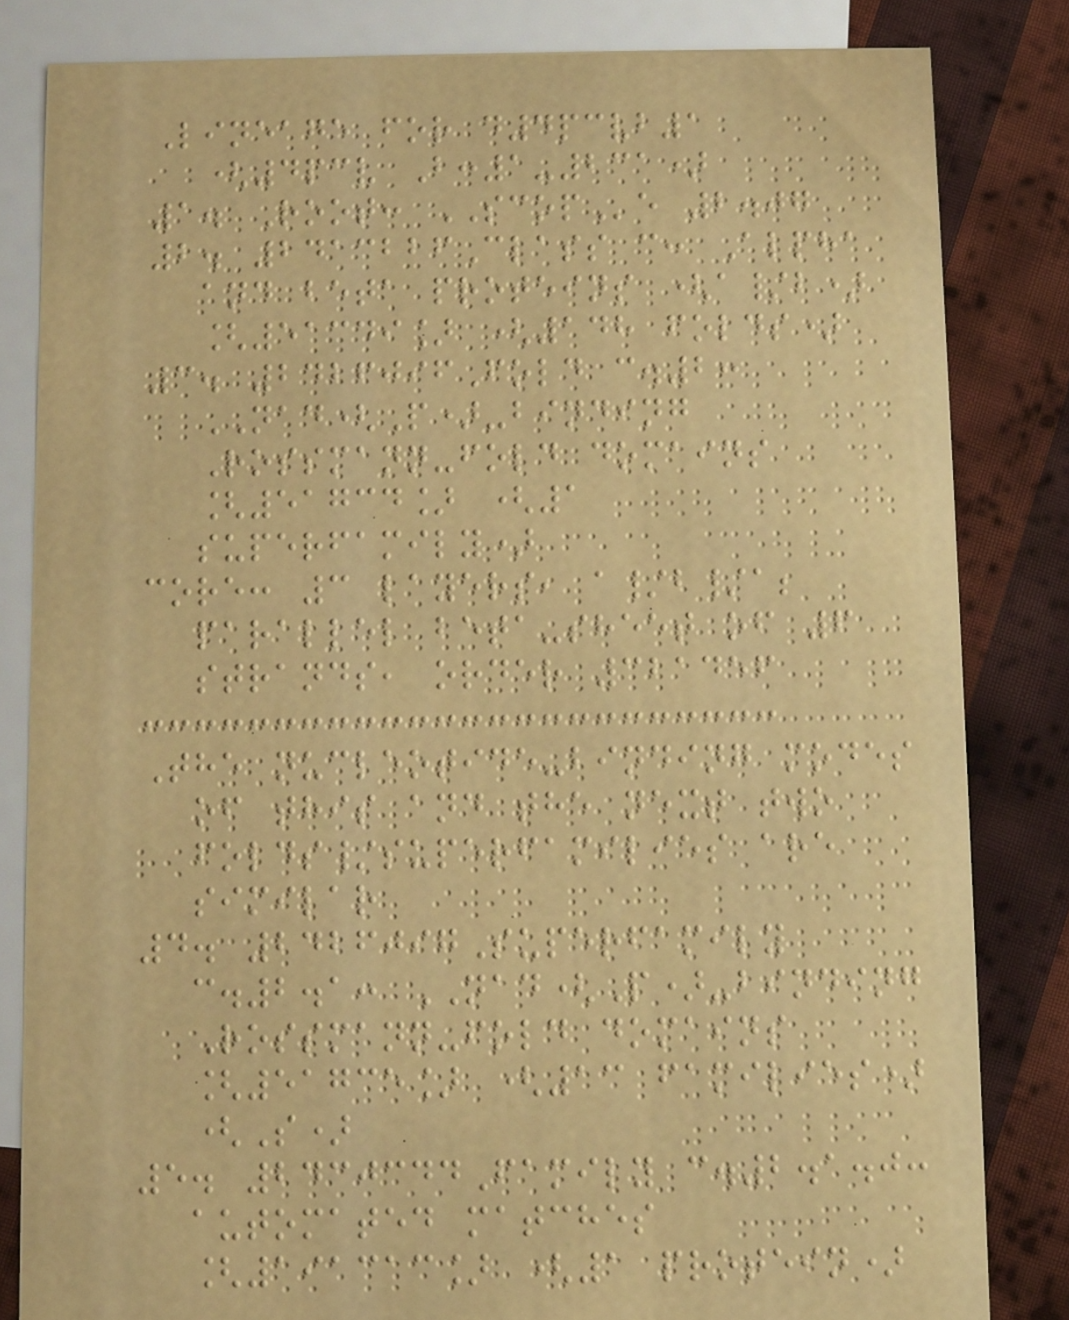Lineage for d4pcvb1
(4pcv B:1-231)
1. Root: SCOPe 2.07
2. 2413226Class c: Alpha
and beta proteins (a/b)
[51349] (148 folds)
3. 2426096Fold c.2:
NAD(P)-binding
Rossmann-fold domains
[51734] (1
superfamily)
core: 3 layers, a/b/a;
parallel beta-sheet of 6
strands, order 321456
The nucleotide-binding modes
of this and the next two
folds/superfamilies are
similar
4. 2426097Superfamily
c.2.1: NAD(P)-binding
Rossmann-fold domains
[51735] (13 families)
(S)
5. 2430344Family c.2.1.0:
automated matches
[191313] (1 protein)
